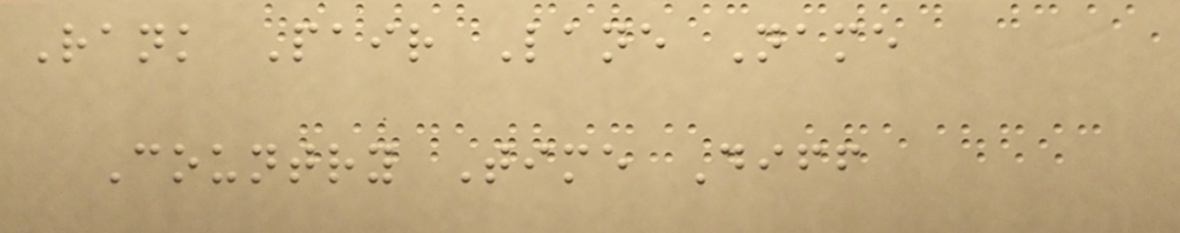Rank Pair Lane Name
Country Time Diff
